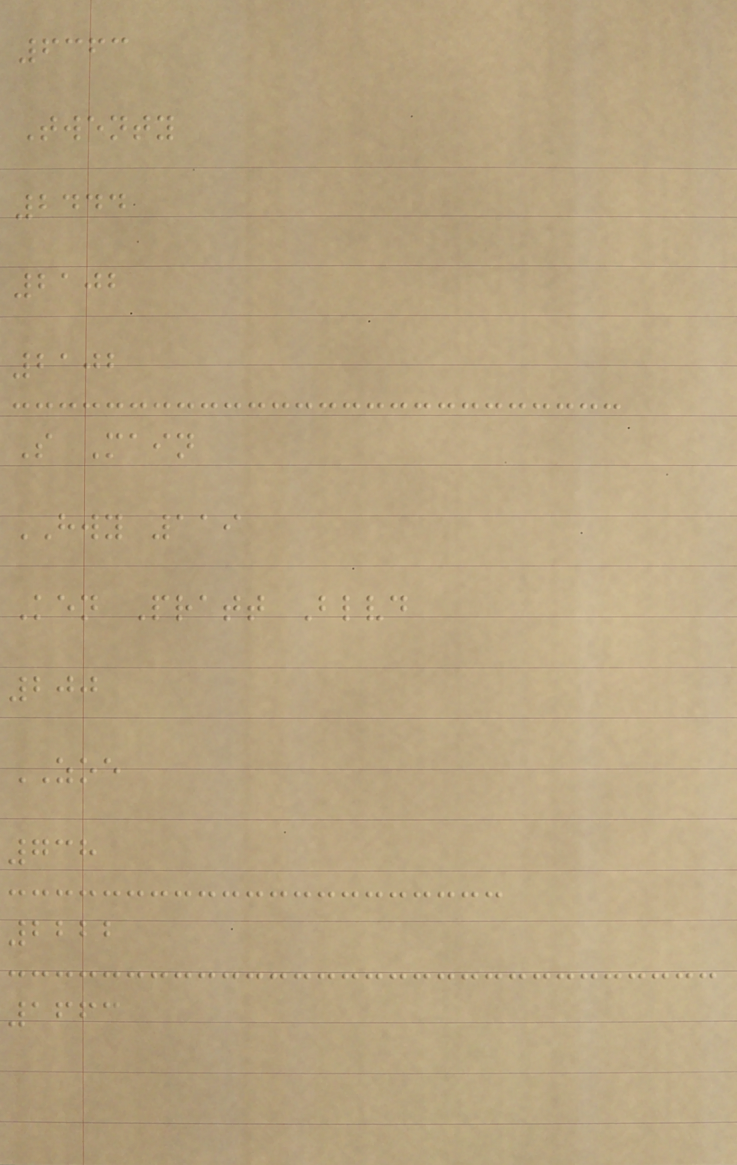6363
Twenty
2444
2102
2102
S Main
HWY 119
Ken Pratt Blvd
200
ZOE
738
2222
1663
